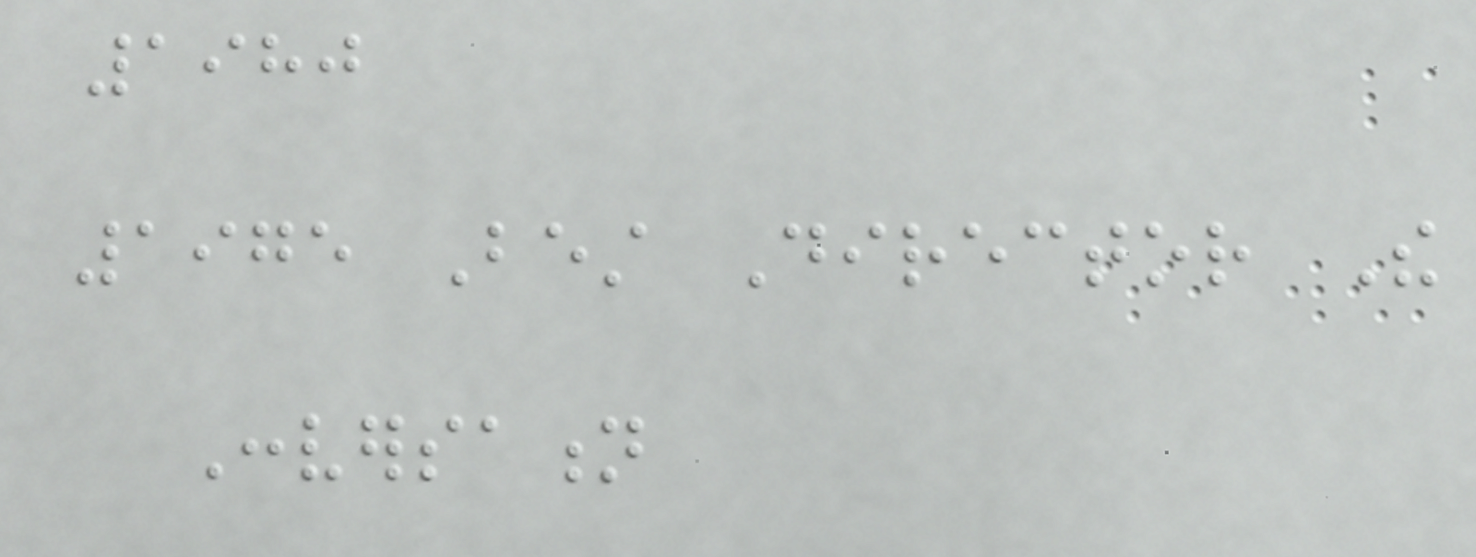1980
1975 Best Director The
Conversation
